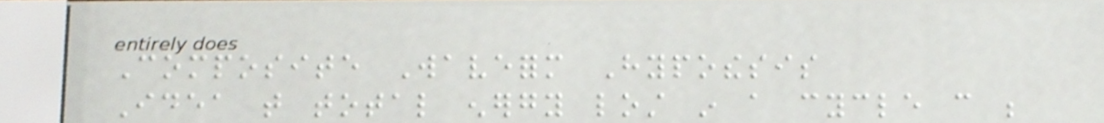Composite Waveform Hypothesis
Idea that total energy lost in a cycle can be
